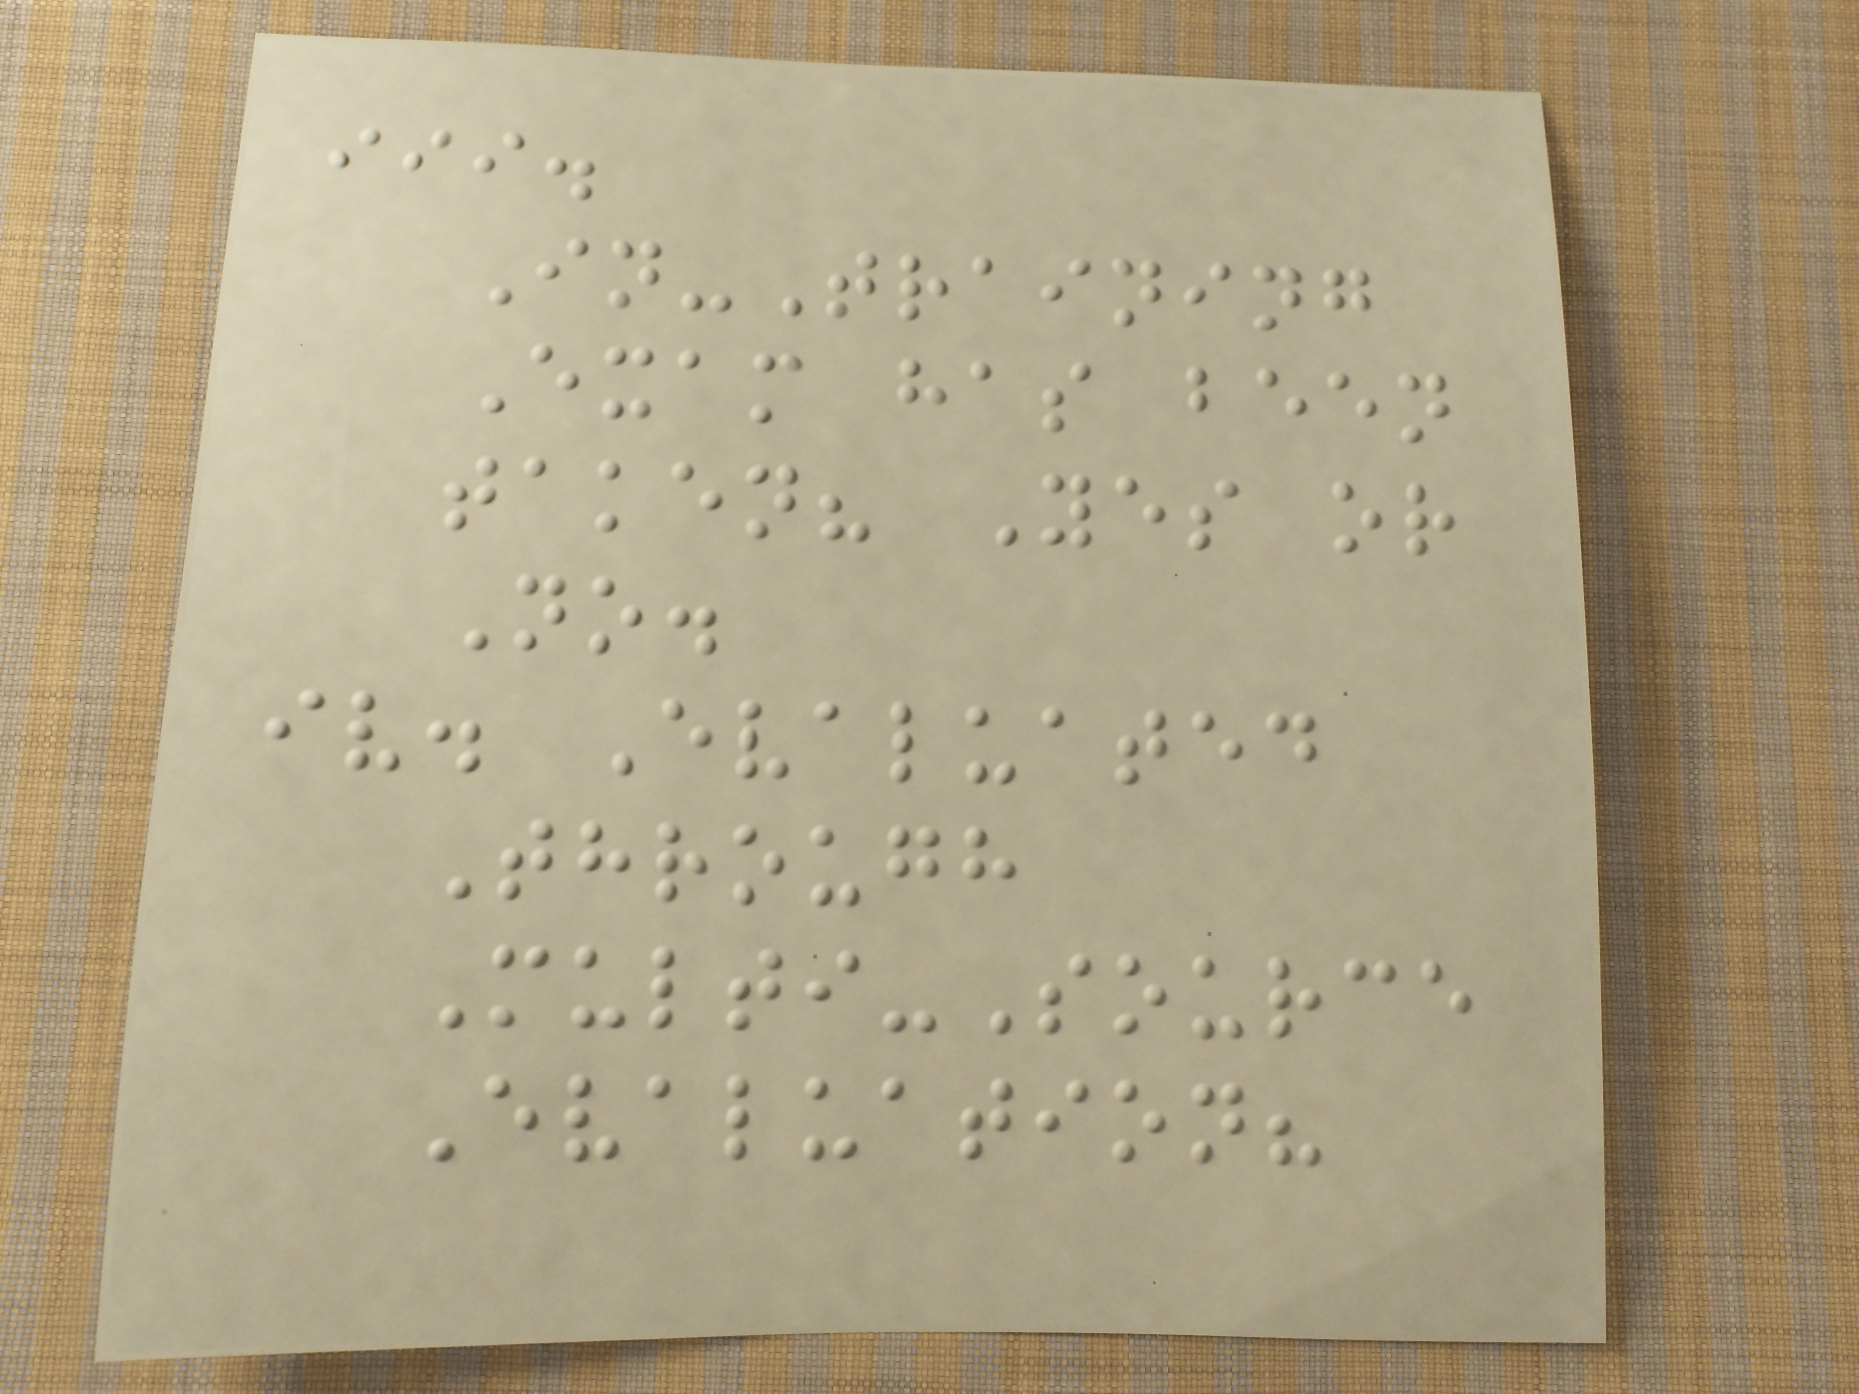iii.
In-Training
Exam has been
taken? Yes or
No.
iv. Evaluated
Through
Multi-Source
Evaluation?
